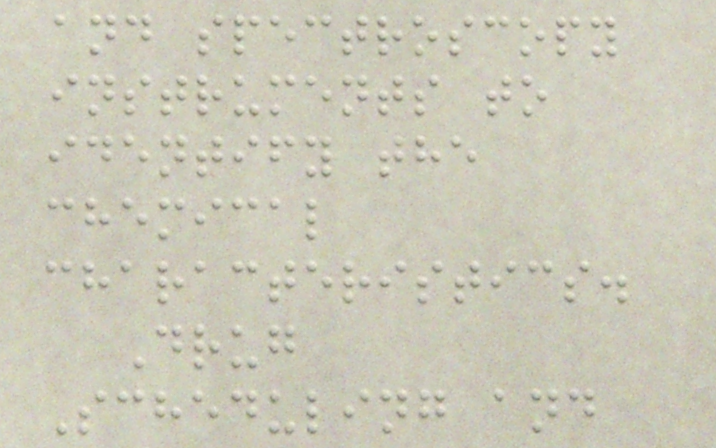and spectroscopy
instruments to
identify the
chemical
characteristics.
Drug
Scheduling and
